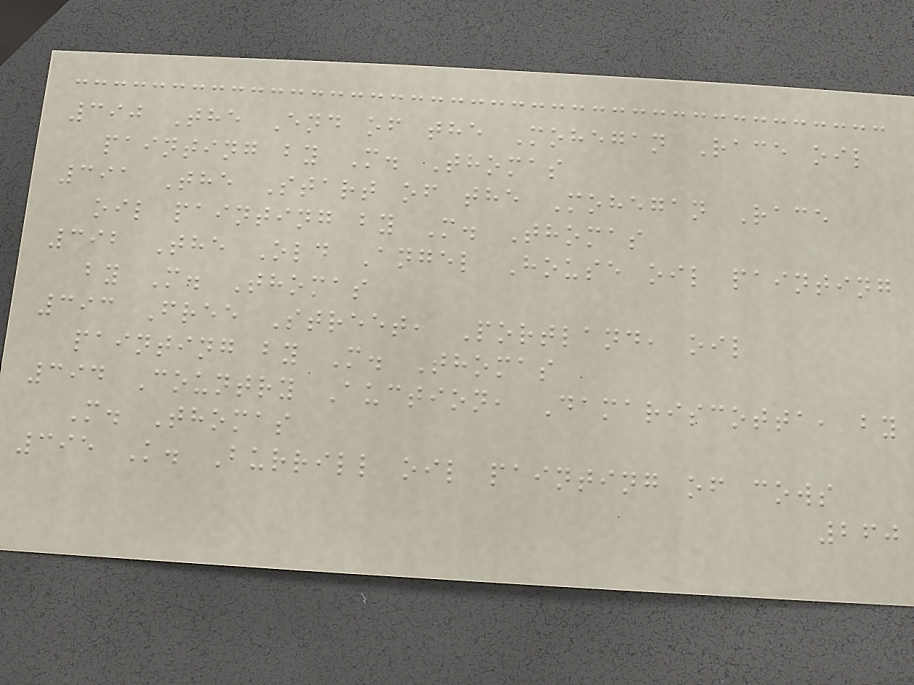390 The End of the Mohegan Race oil
painting by M. Thomas
391 The Start of the Mohegan Race
oil painting by M. Thomas
392 The Old Angel House oil painting
by M. Thomas
393 Free Street, Portland, oil
painting by M. Thomas
394 Country Auction, Damariscotta, by
M. Thomas
395 K. Burrill oil painting of cows
260
